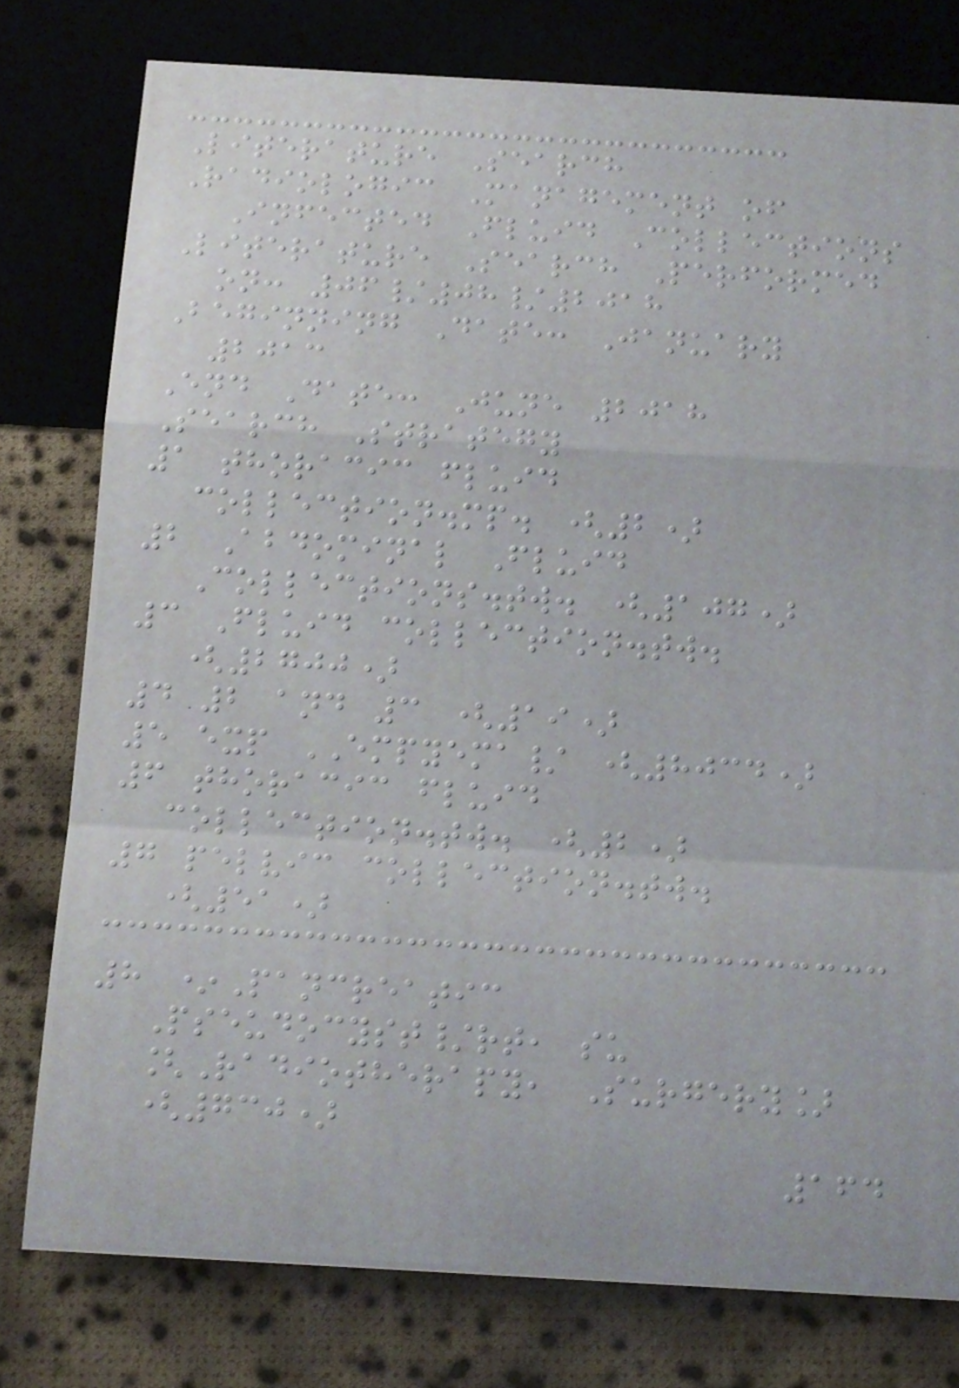Literature Search
Radiologic Management of
Infected Fluid Collections
Literature Search Performed
on: 06/08/2018
Beginning Date: January
2013
End Date: June 2018
Search Strategy
1 thoracic fluid
collection.mp. (2)
2 Abdominal Fluid
Collections.tw. (107)
3 Fluid collection.tw.
(2700)
4 2 and 3 (19)
5 exp EMPYEMA/ (8034)
6 thoracic fluid
collection.tw. (2)
7 pelvic collection.tw.
(51)
8 *Pancreatic
Pseudocyst/rt, su
[Radiotherapy, Surgery]
(730)
164
